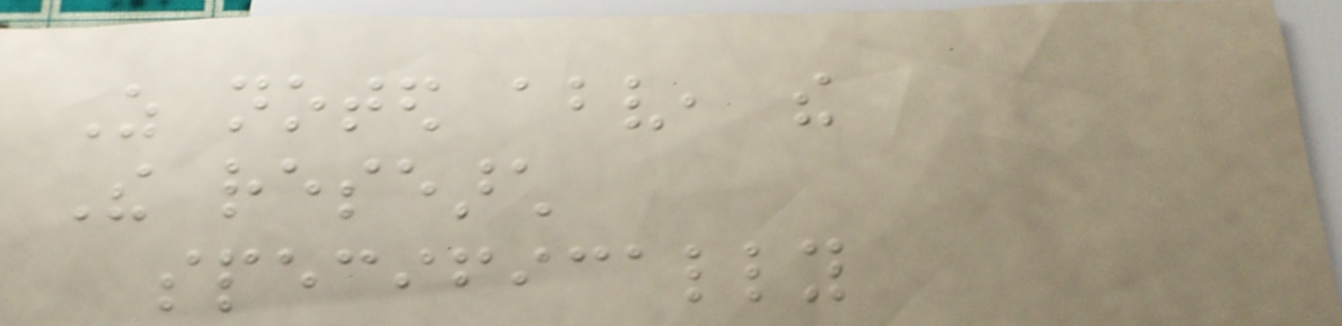As noted above, the
The research
specifically
